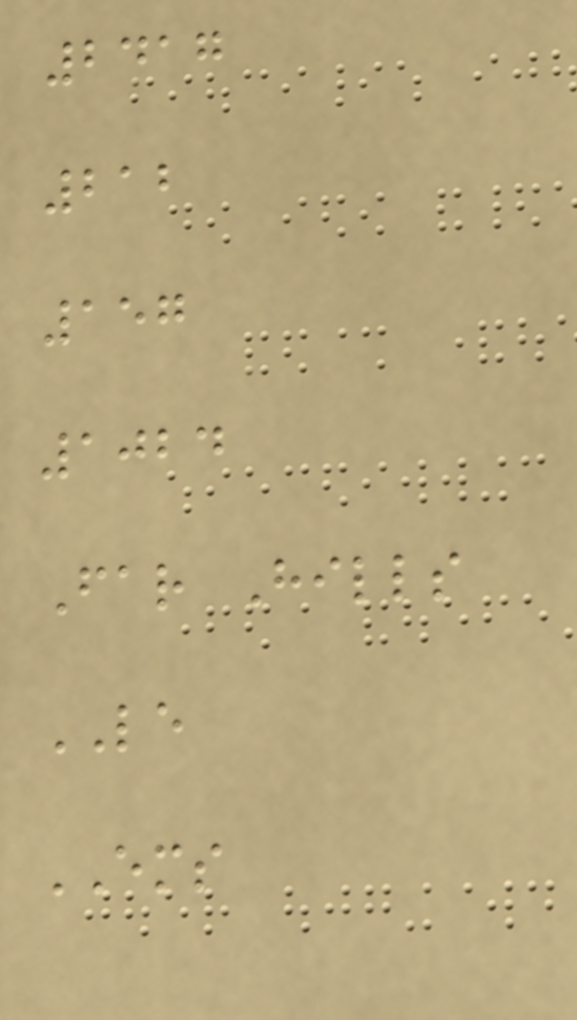2417
212
157
1024
Far Hills
LE
EMS
